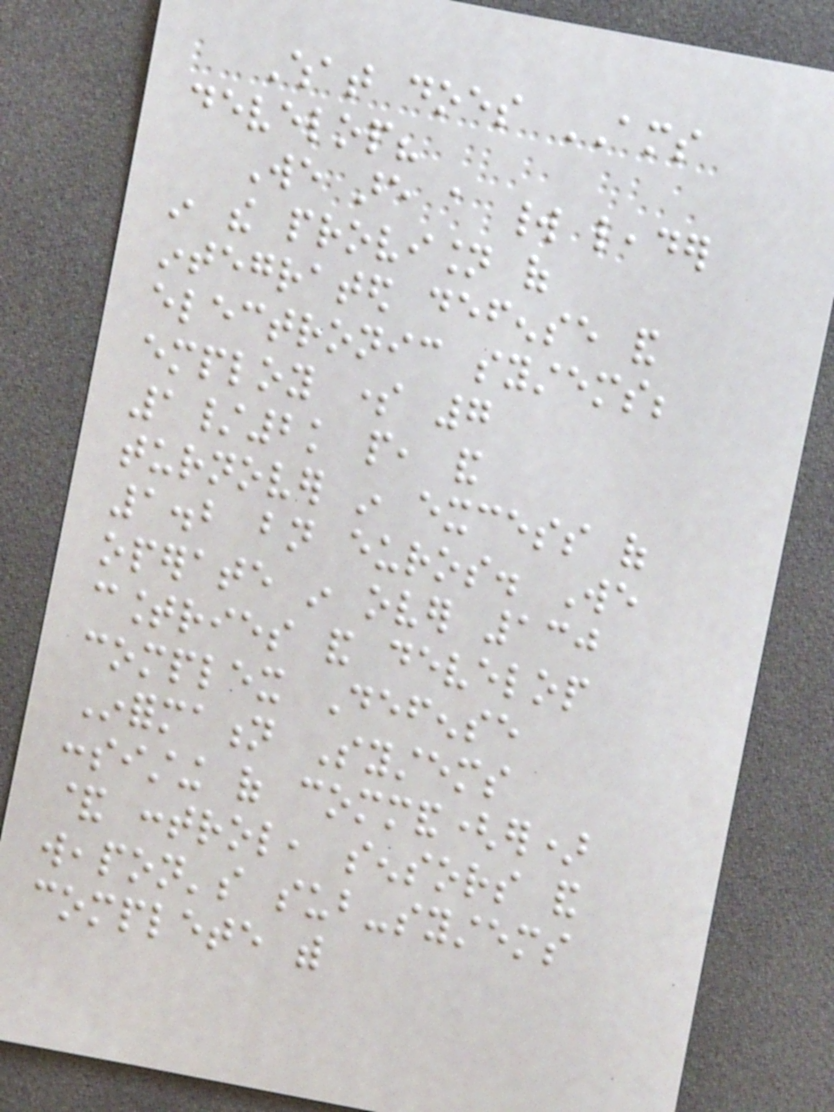What does AMS
develop?
We are a world leader
in the provision of
integrated defense and
electronic systems;
employ some 7
1/2k people, and
turnover in excess of
1.2 bn euros. We
operate in over 130
countries and develop
complex Defense
Information Systems
consisting of command(er)
& control, sensors and
weapon's sub-systems
complete with
